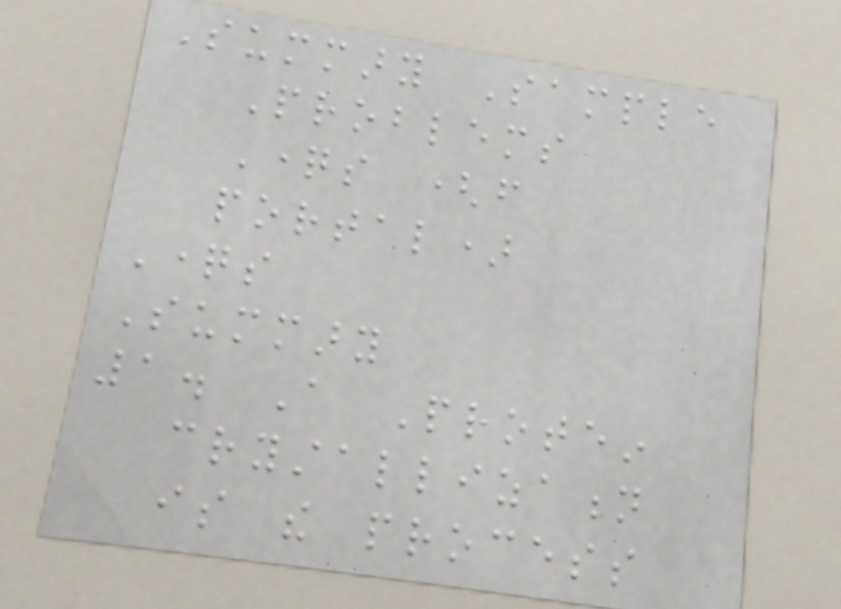Summary Sample
Problems
Questions (from
portal)
Questions
Summary
1. A Protein
crystallization
is the process
